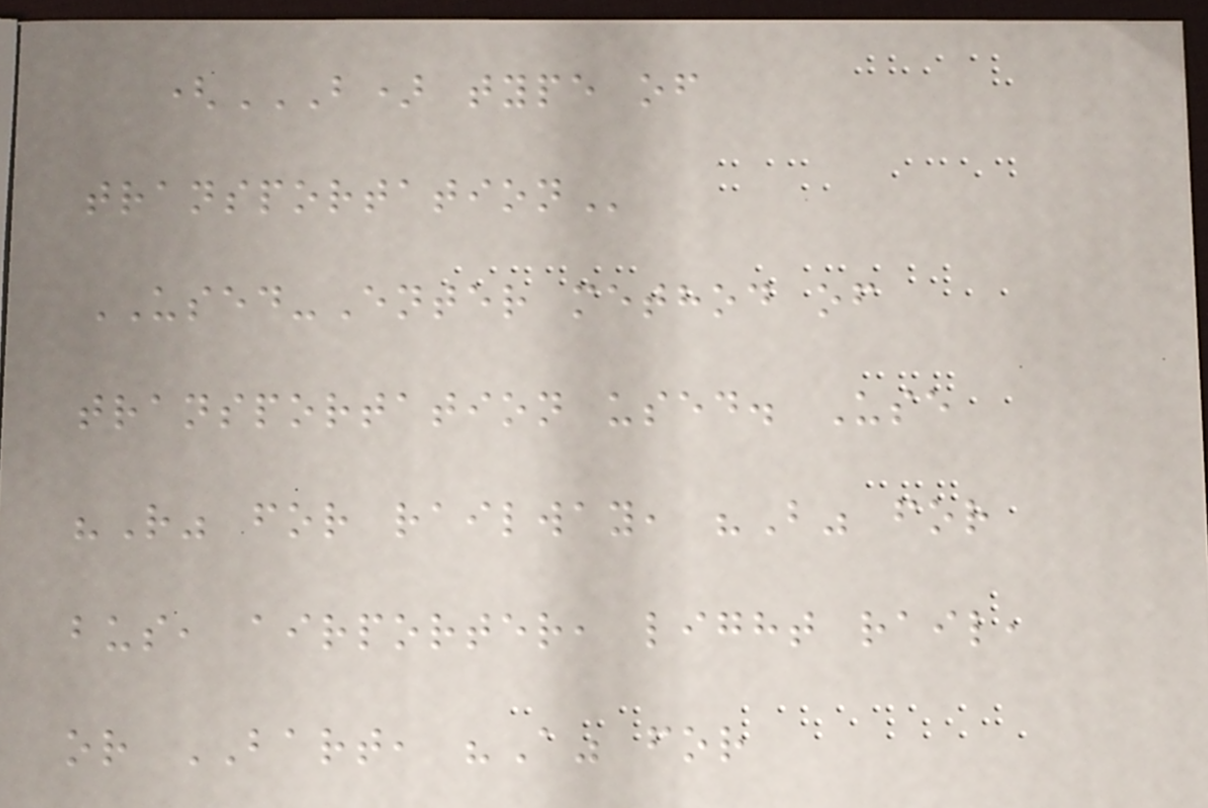(B) TYPE OF
TRANSPORTATION
USED-Enter method of
transportation used. Use
"R" for railway, "B" for
bus, airporter, light rail,
or BART, "A" for
